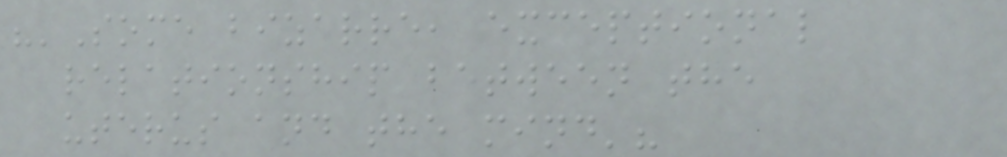"'Some bizarre, exceptional
relationship between the
uterus and the mind'?
